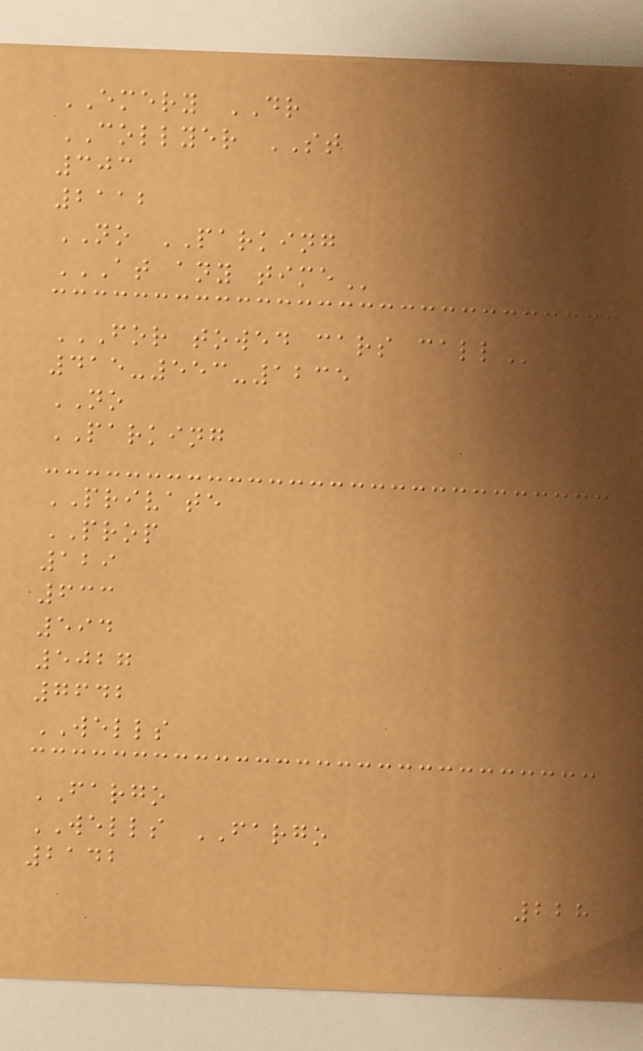EMERY DR
COLLYER ST
303
2112
NO PARKING
AT ANY TIME
FOR TOWED CARS CALL
415-553-1235
NO
PARKING
PRIVATE
PROP
129
633
594
5027
7642
WELLS
FARGO
WELLS FARGO
2142
228
